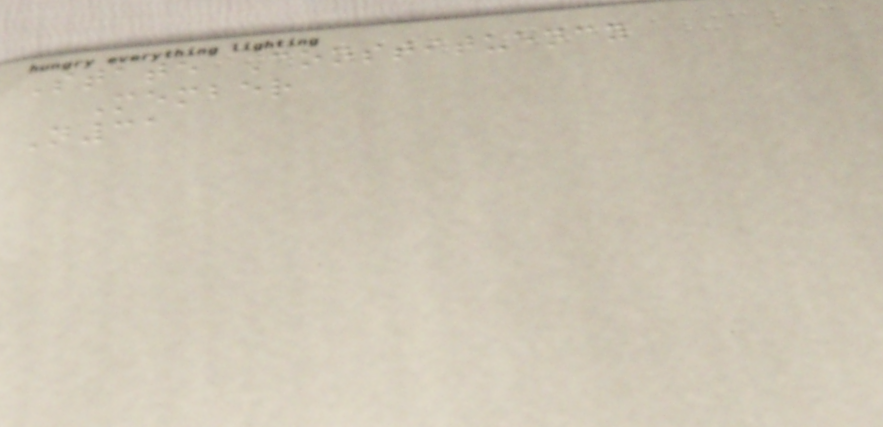State Constituency
Member
N31
